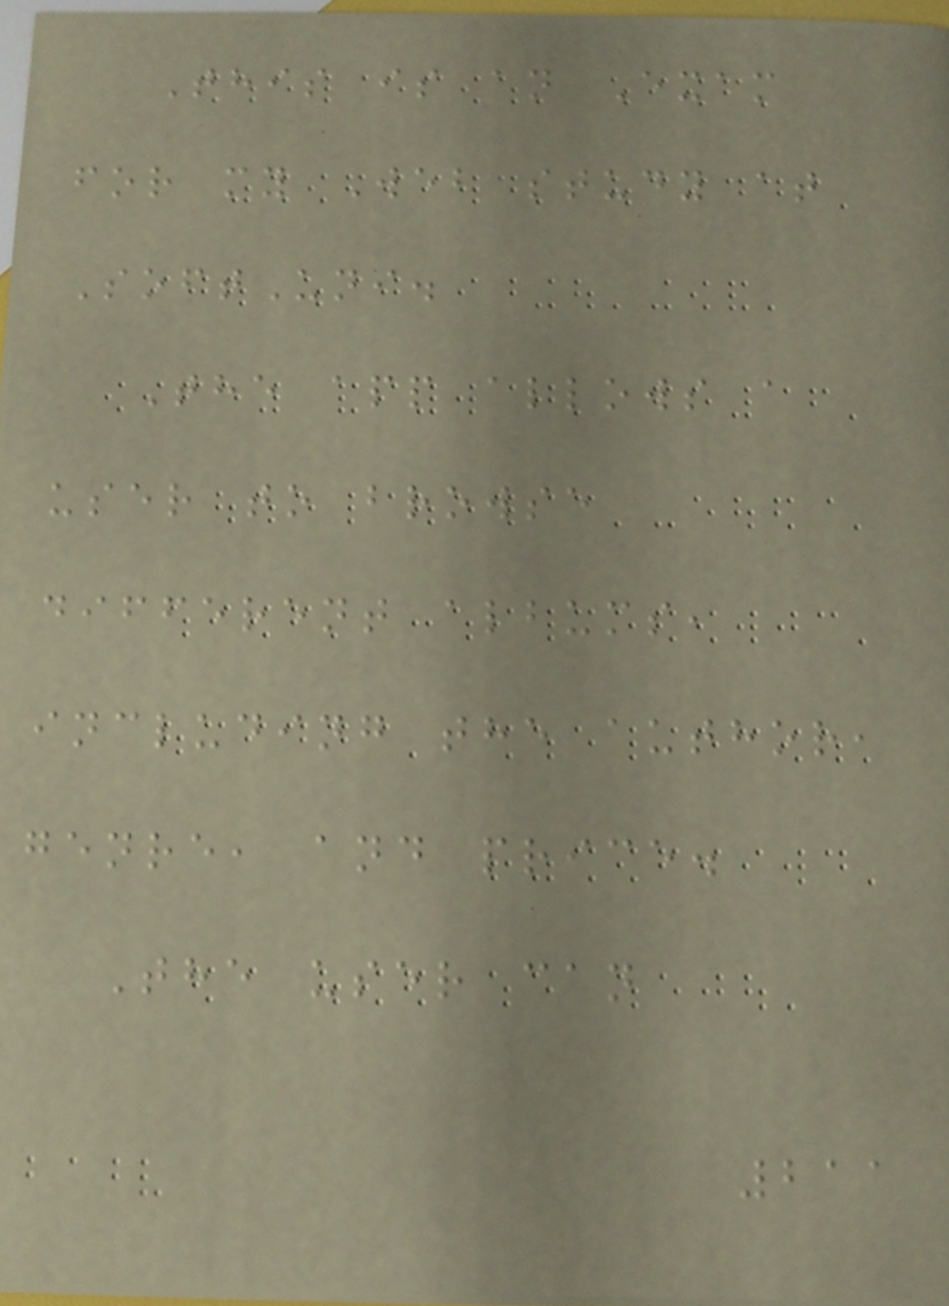This is an Exam
for my Web study at
SoftUni.
The app allows a
user to browse
different albums,
including the author,
genre, and price.
The user can
211
